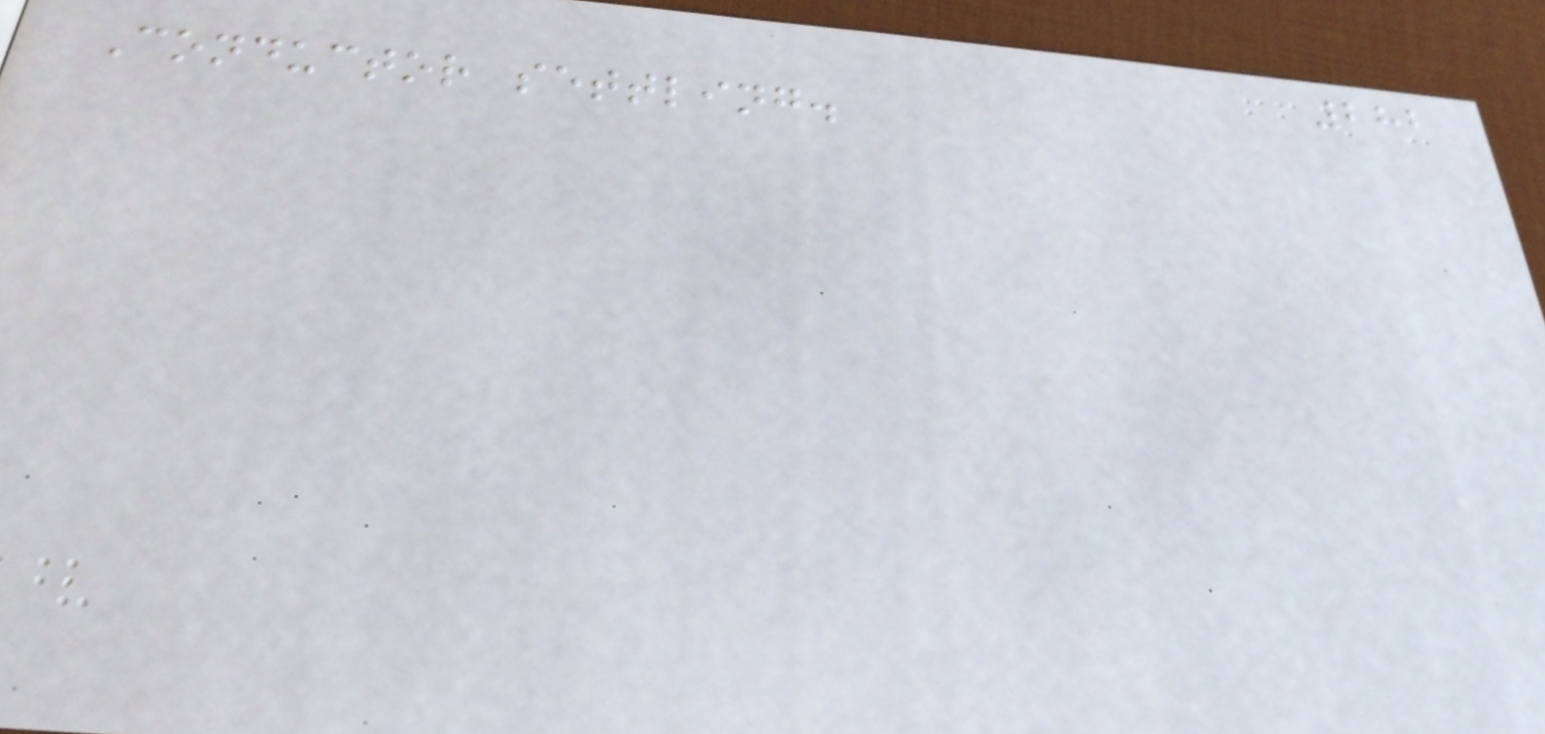282
Conductor settling.
